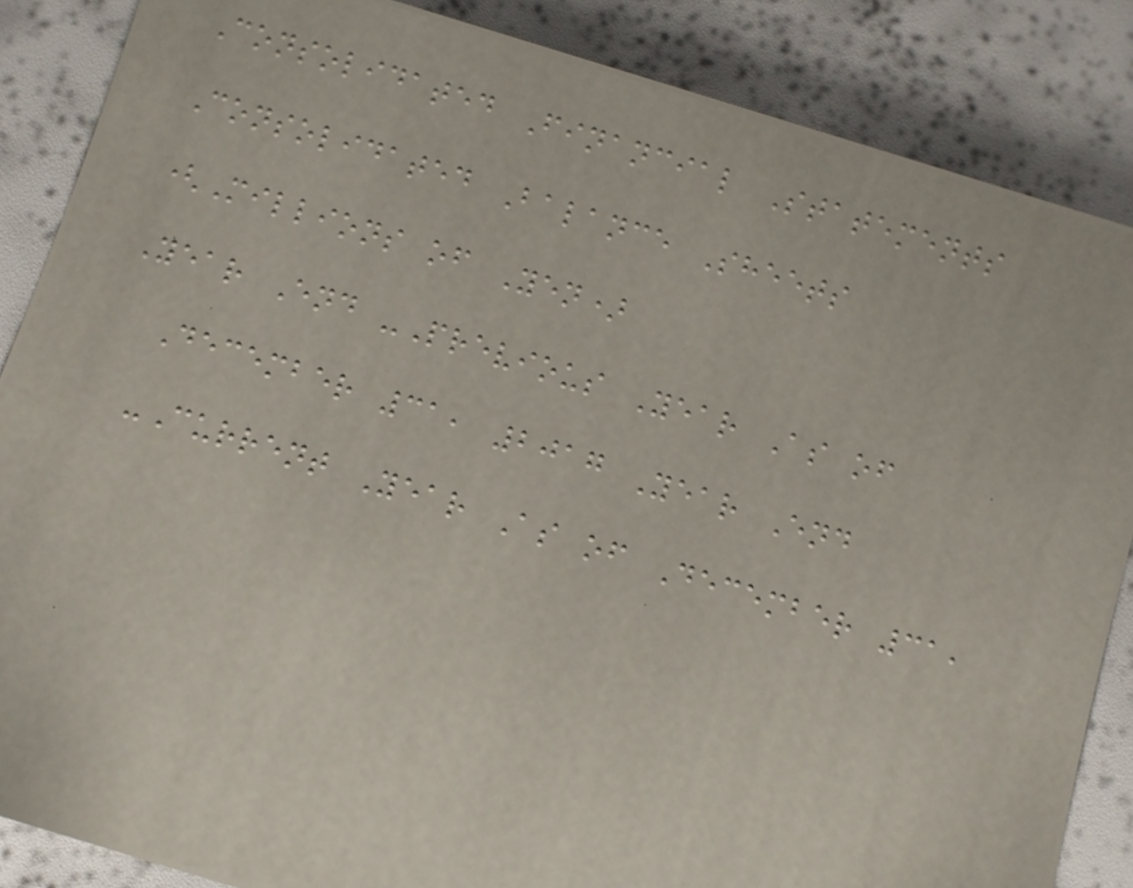Consolidated Financial Statements
Consolidated Balance Sheets
(Millions of Yen)
Year End -Previous Year As of
December 31, 2017 Year End
-Current Year As of December 31,
